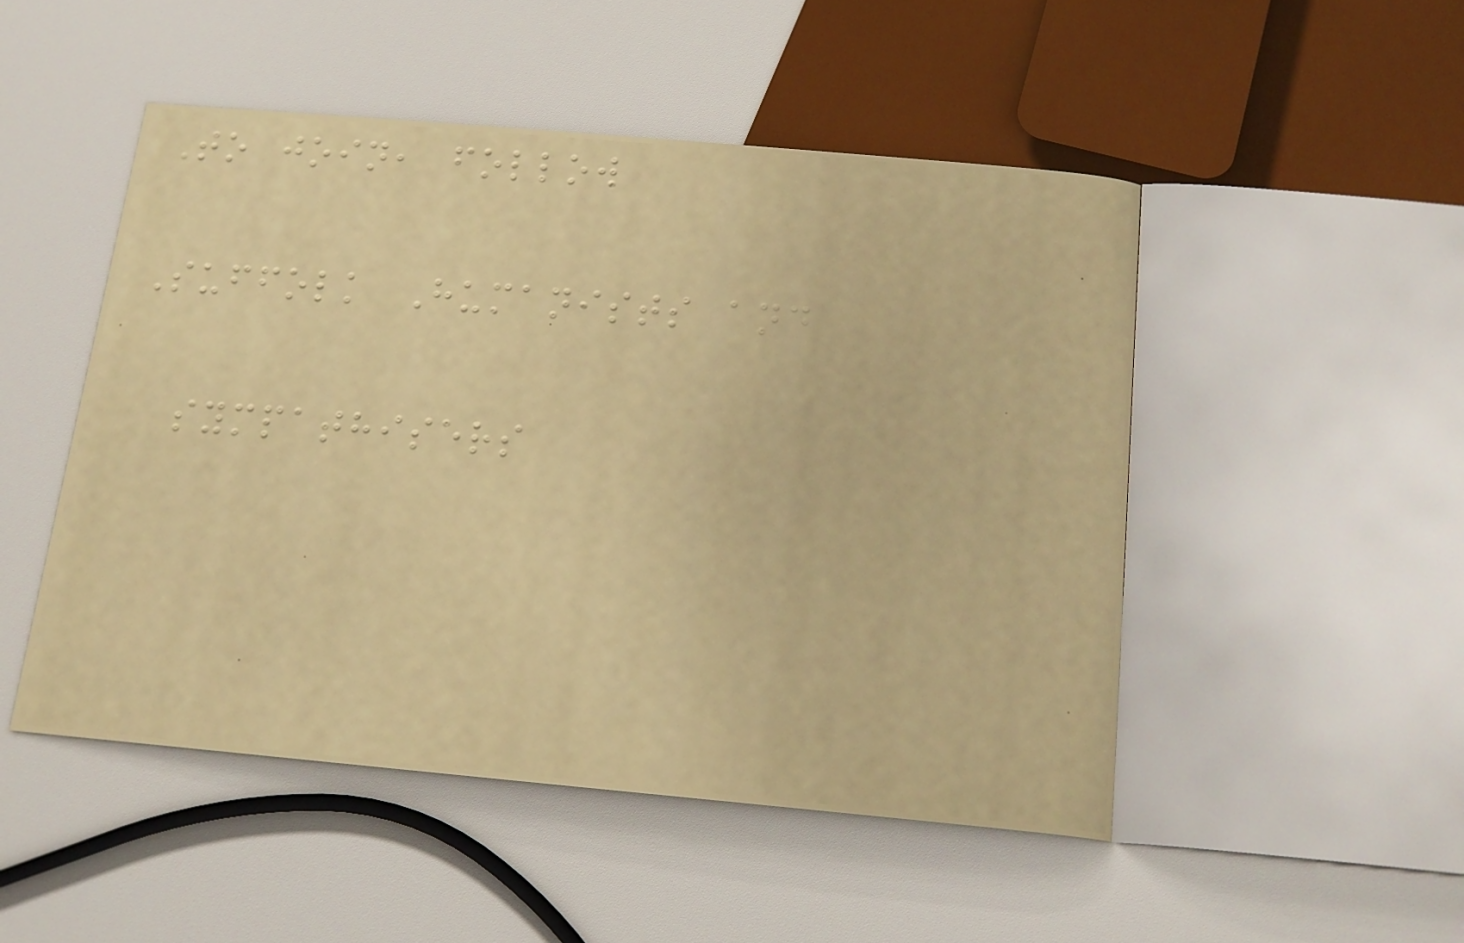To join, follow
Suffolk Humanists and
sympathisers
